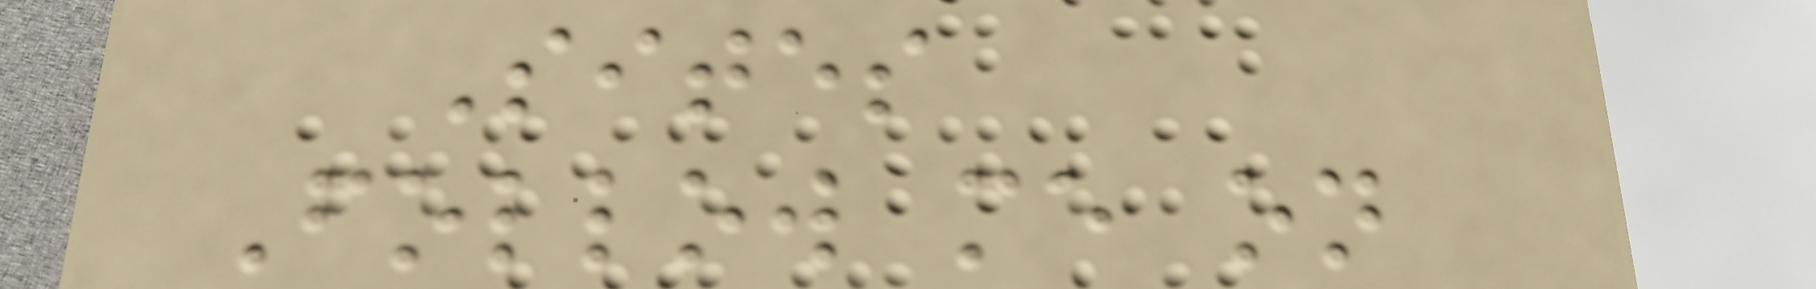Sites
Follow me on
